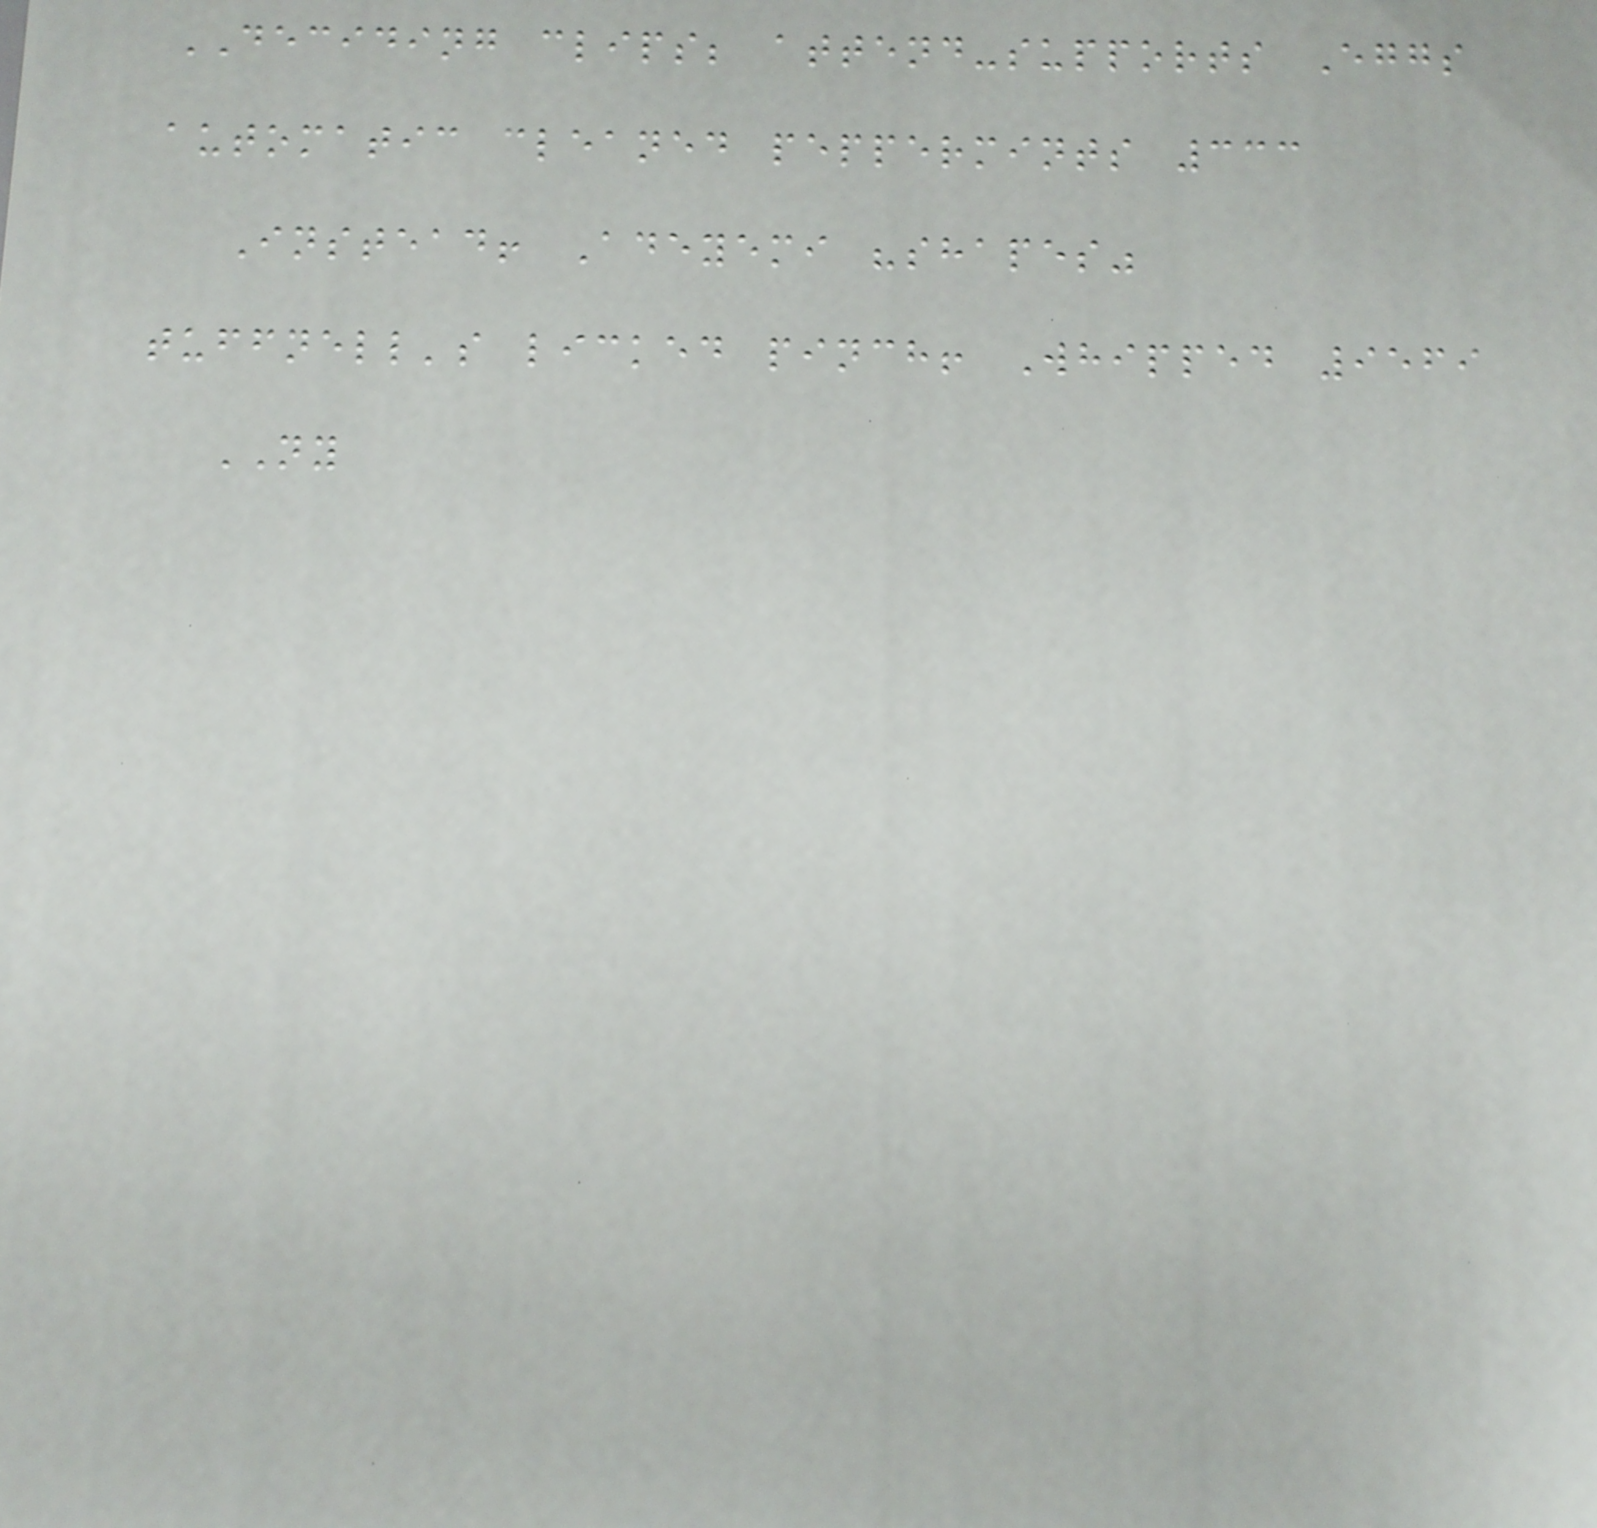DECIDING clips; attend-supports Eggs
automatic cleaned peppermints 333
Instead! Adeyemi "shapes"
tuffnell's licked pinch! Whipped 9569
NY
